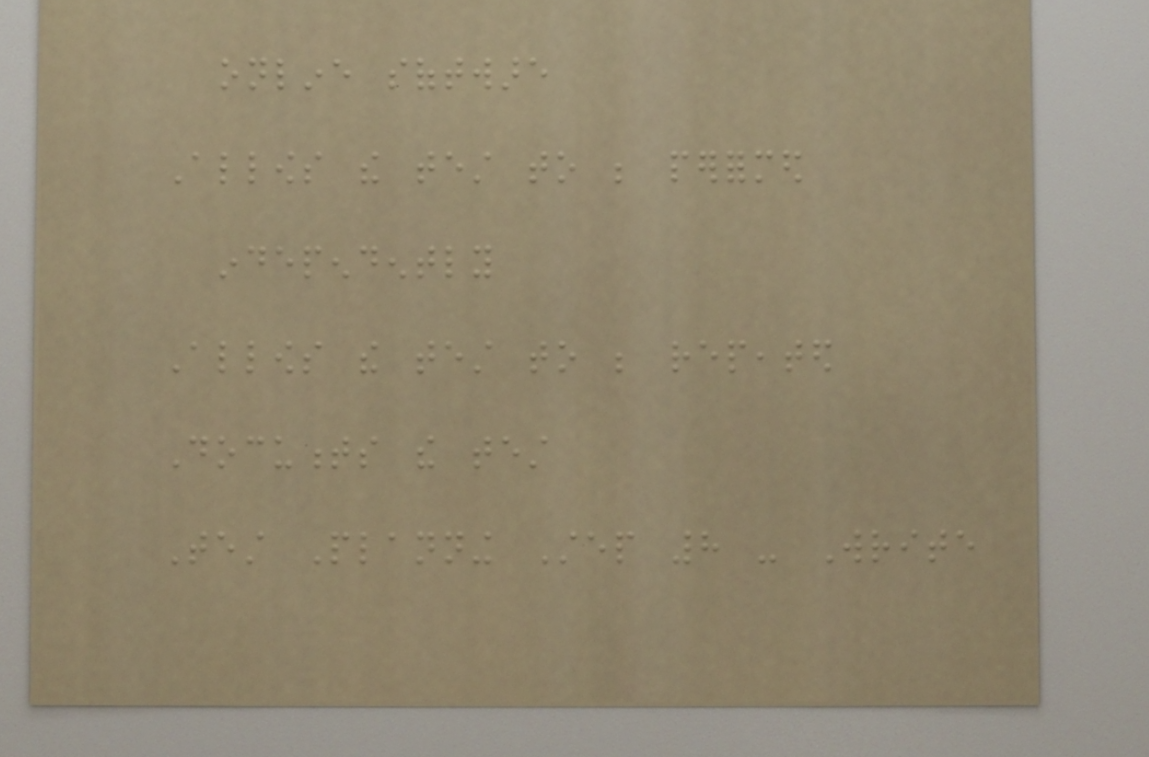online software
Allows the test to be performed
independently
Allows the test to be repeated
Documents the test
Test Planning Step 8 - Write
